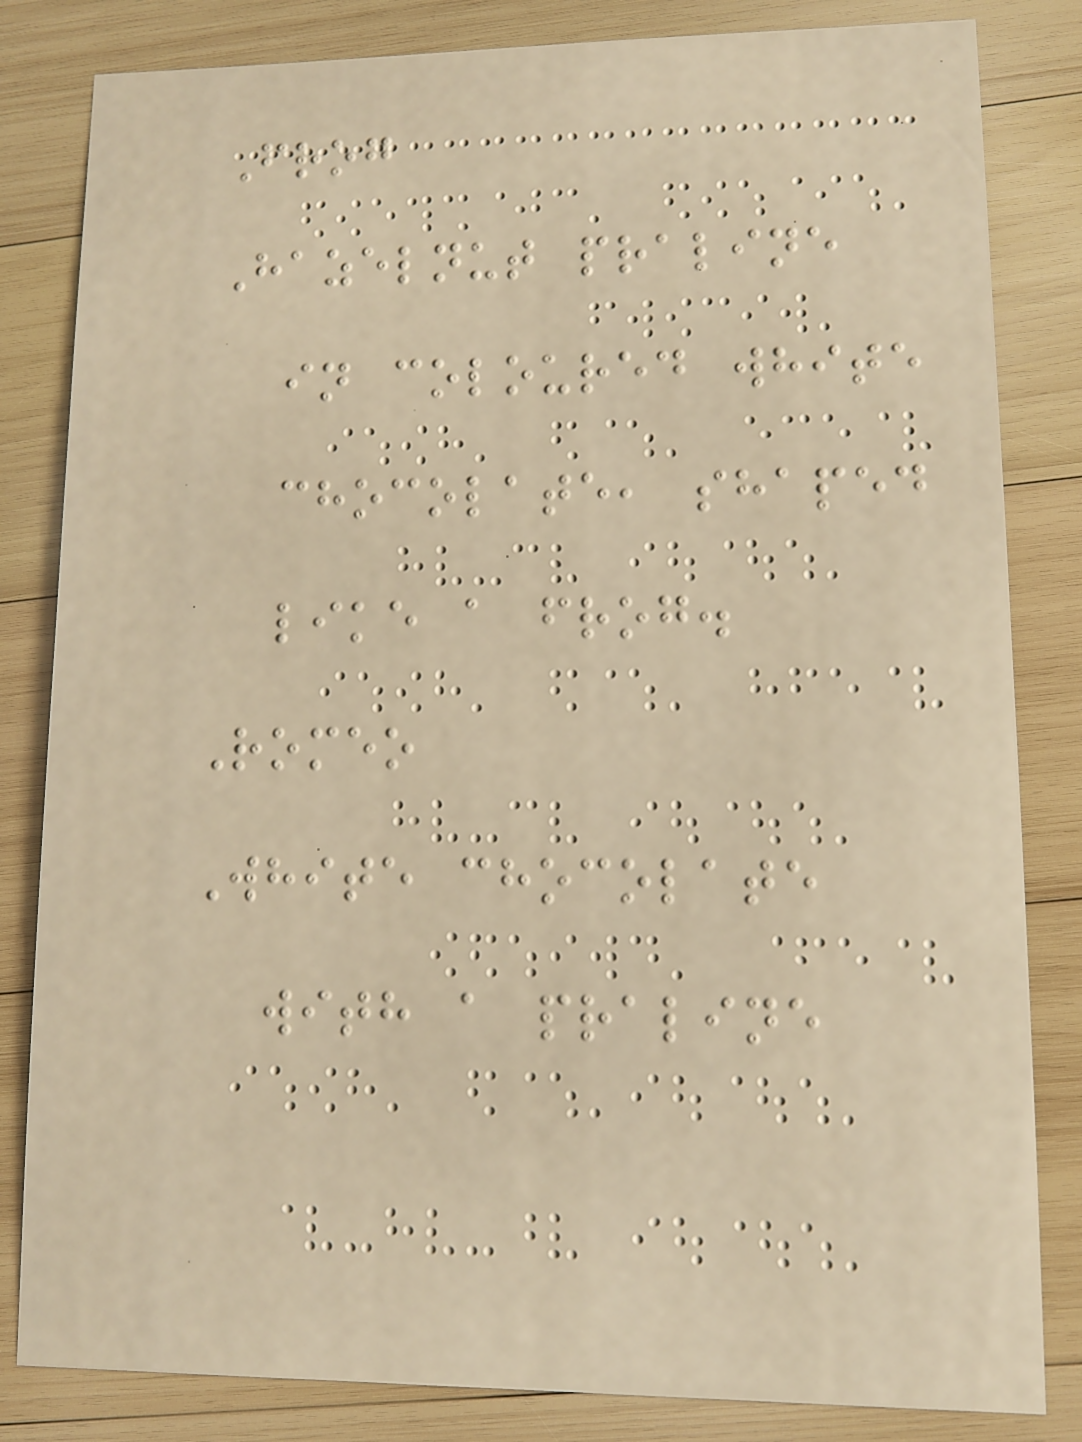Frog
Hazelnut praline
in coloured white
chocolate, shaped
like a frog.
Romeo
White chocolate
with a praline
